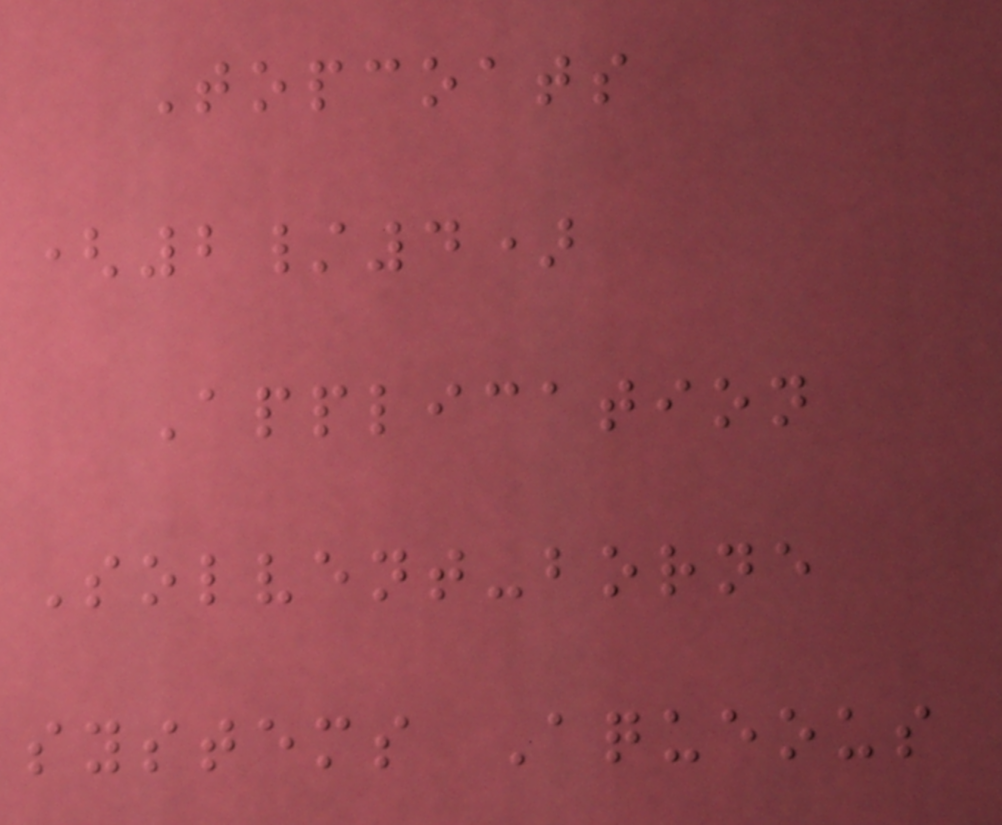Topcoats
(2/4)
Application
Solvent-borne
systems Aqueous
